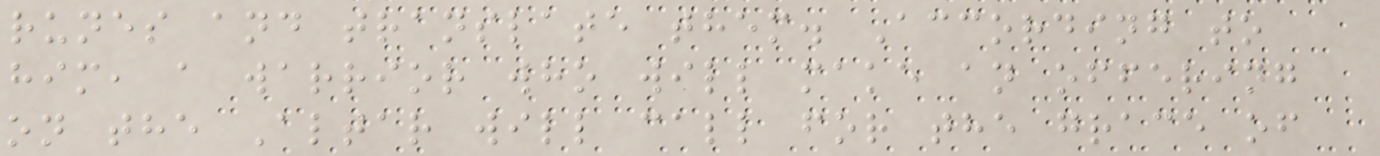runes and translate them. According to
him, a warrior who will make an offering
on the Altar will call for the grace of
